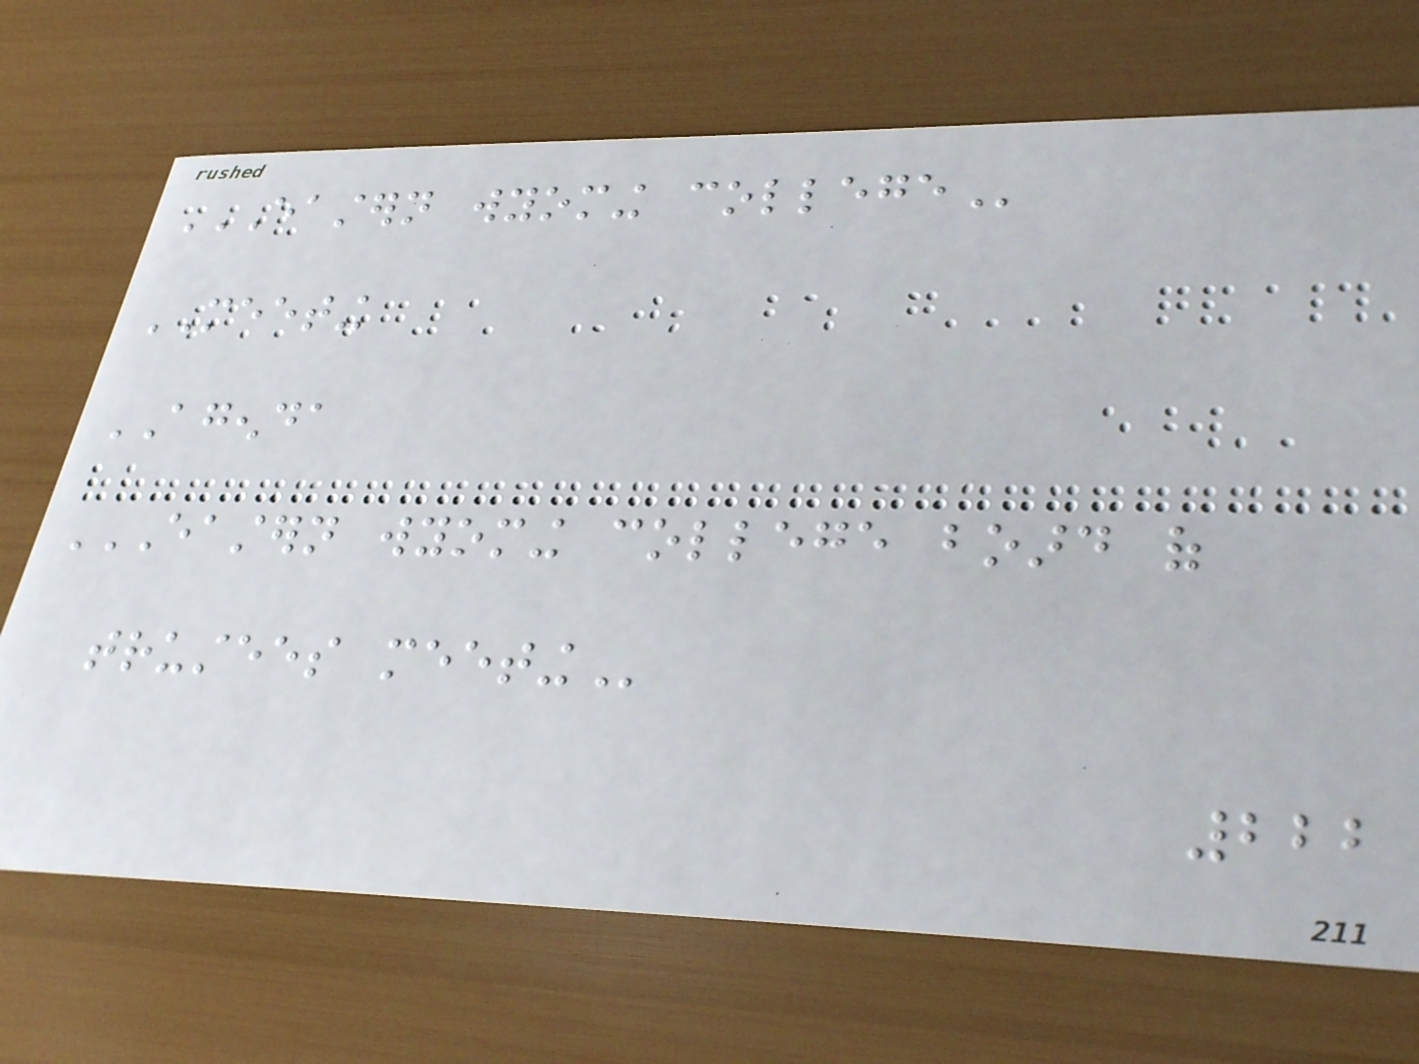EASTERN WYOMING COLLEGE
MEETING
AGENDA
EASTERN WYOMING COLLEGE BOARD OF
TRUSTEES MEETING
222
